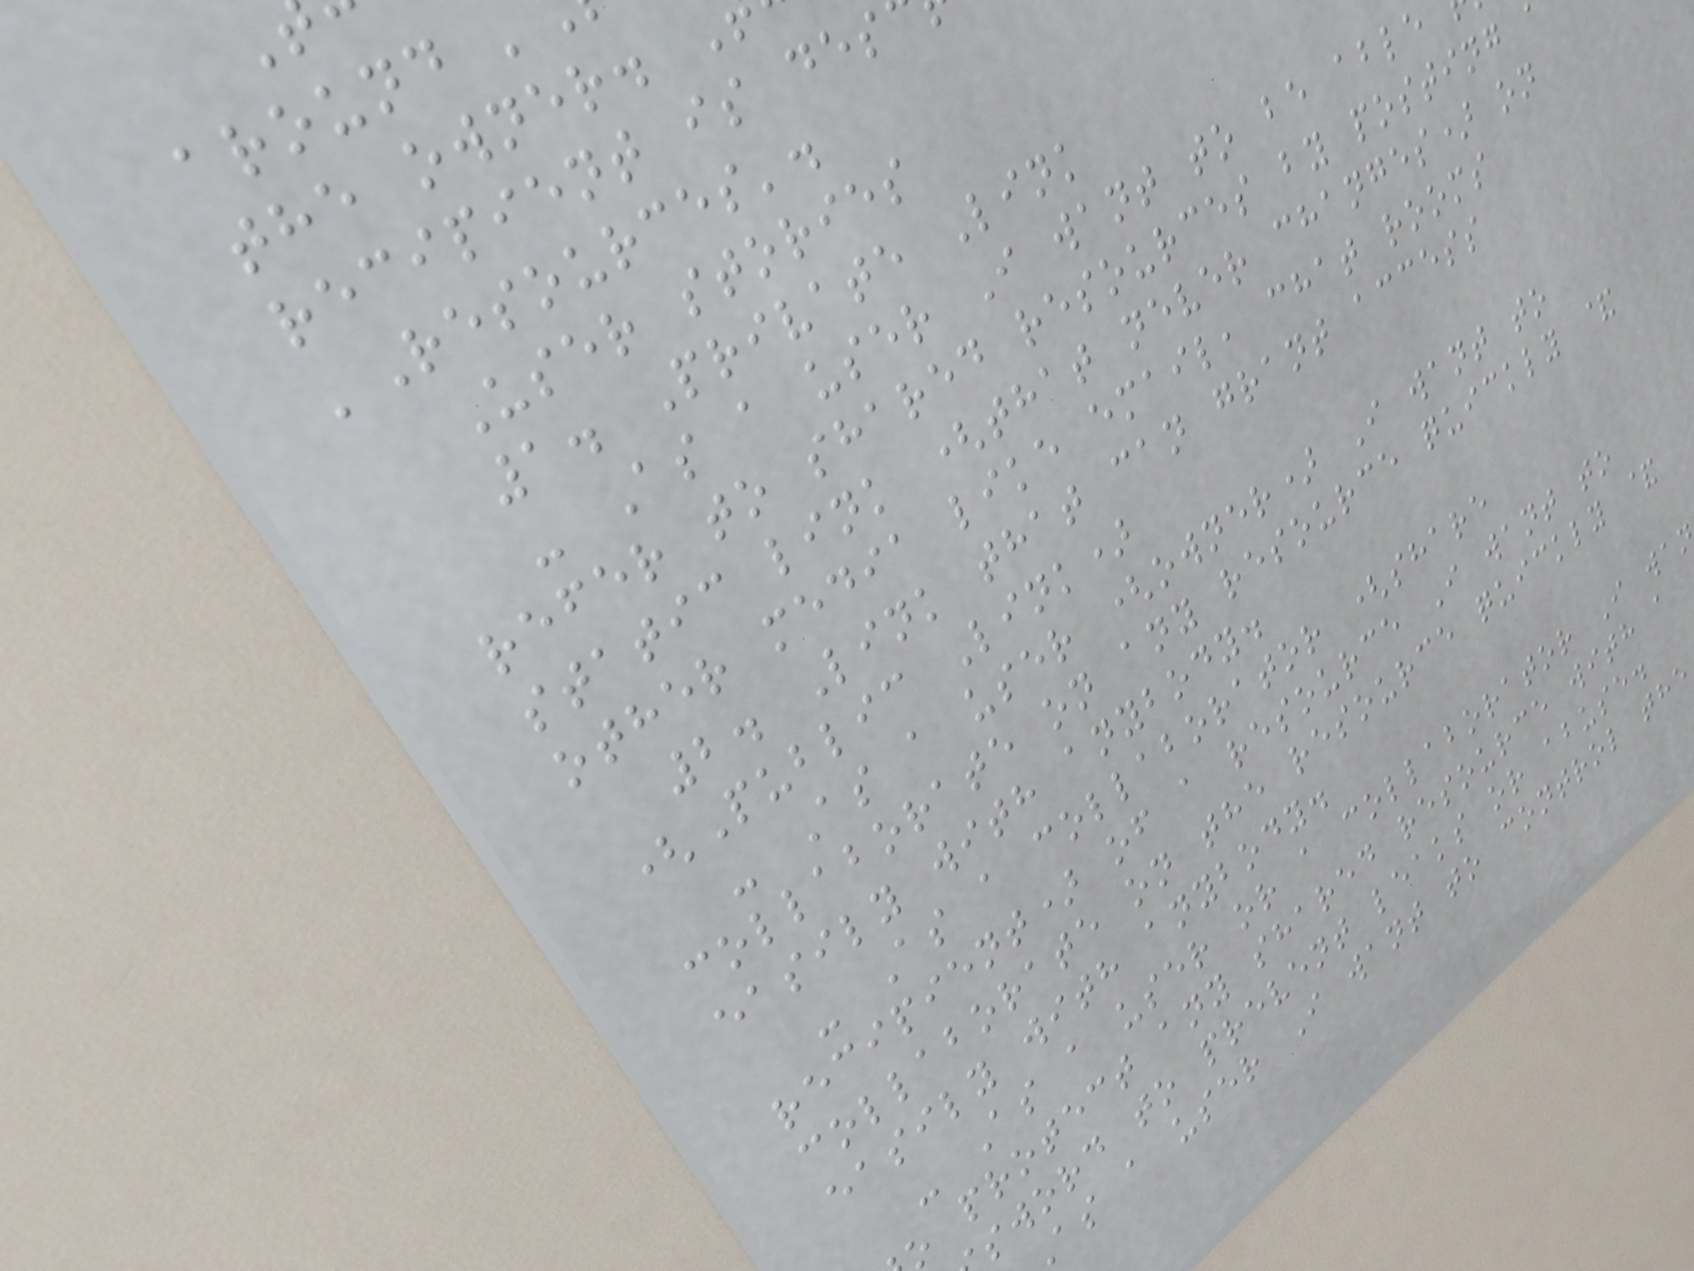the owner.
recipient is des
'Resources'.
User stories
1. Private Link
- As a user I want to be able
refer to shared resources by posting
static link (that never changes) on
other media like email, chat rooms
2. Link that can grant access
(Public Link)
- As a user (owner) I want to
collaborate on any resource quickly &
easily with anybody.
- As a collaborator (share
recipient) of a resource I want to
collaborate on the resource quickly &
easily with anybody.
- As a user or a collaborator I wan
o protect any shared resource with a
sword to prevent leaks or abuse.
as a user I want to control the
